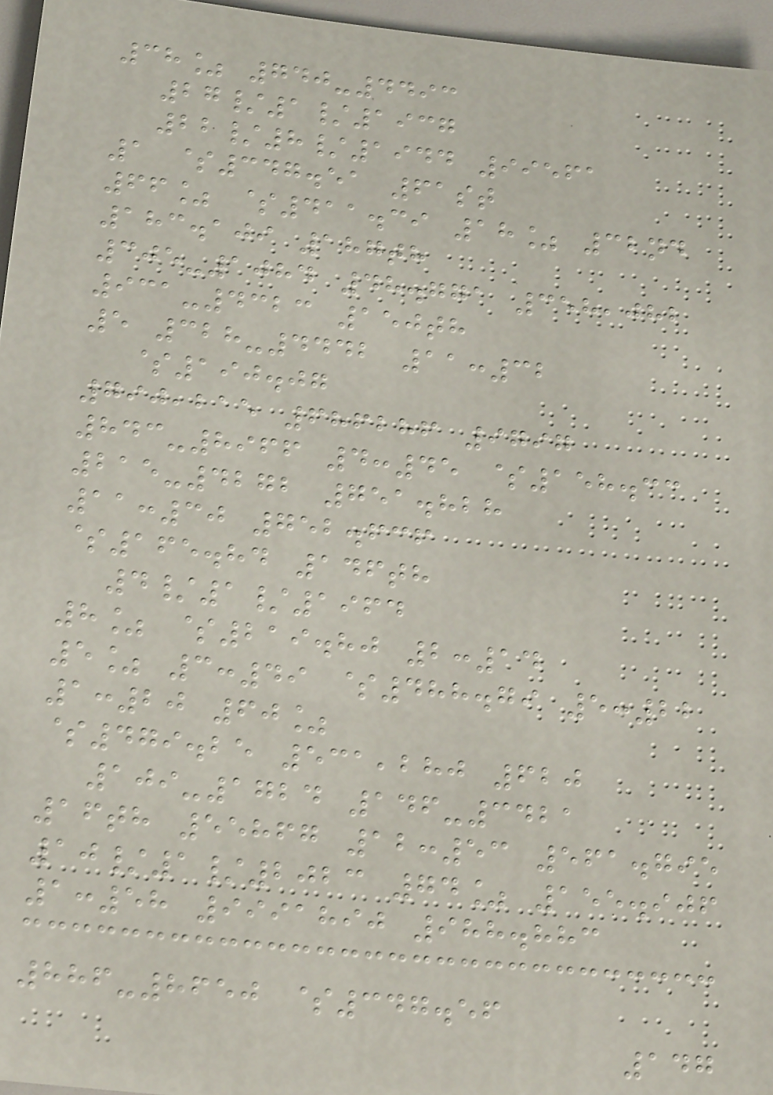38% 740-4493
27/1/1937
22/8/1944 99561
1 $347.51 61st
66% $411.39 18% 32nd
183.109 187th
305-1084 48.771 358,082
931-4323 150th
5 328-4442 11:32
$190.07
790,215 686286 9797
843-8966 4:45 $158.33
215-4272 751.828
11:30 752.636
$165.84 146th
4/1/1964
8% $219.80 2:14
5% 3:49 $488.79 5:22
1:20 60%
$479.25 531,280 620
109-1724 146-3421
16th 55867 12:53 561.795
10/1/2023 74% 155.906
1:58 9991890 988.883
886-8650 $347.56
147
